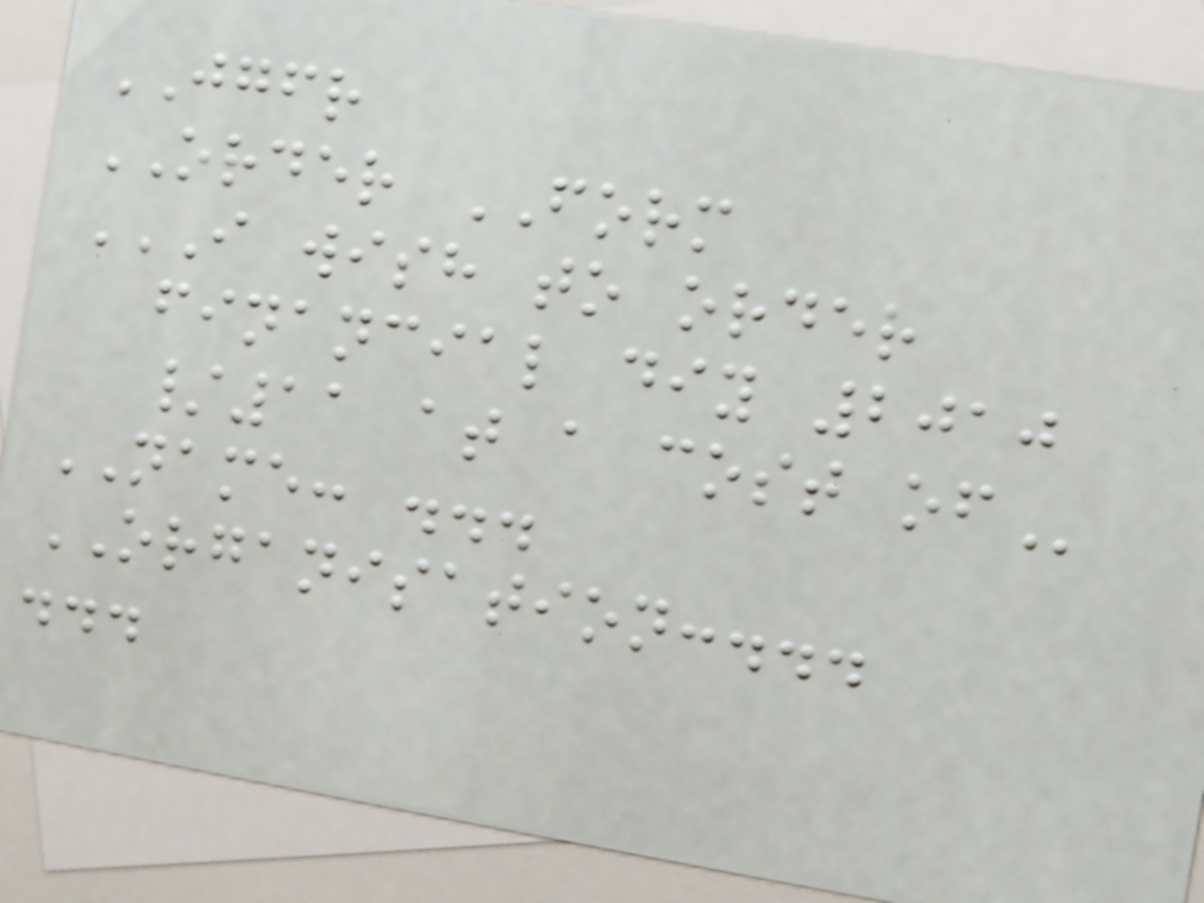JGFR
ORDER FORM
I WISH TO ORDER
FINANCIAL DIY 2010
/11 AT A COST OF
NAME: ...
ORGANISATION:...
...
